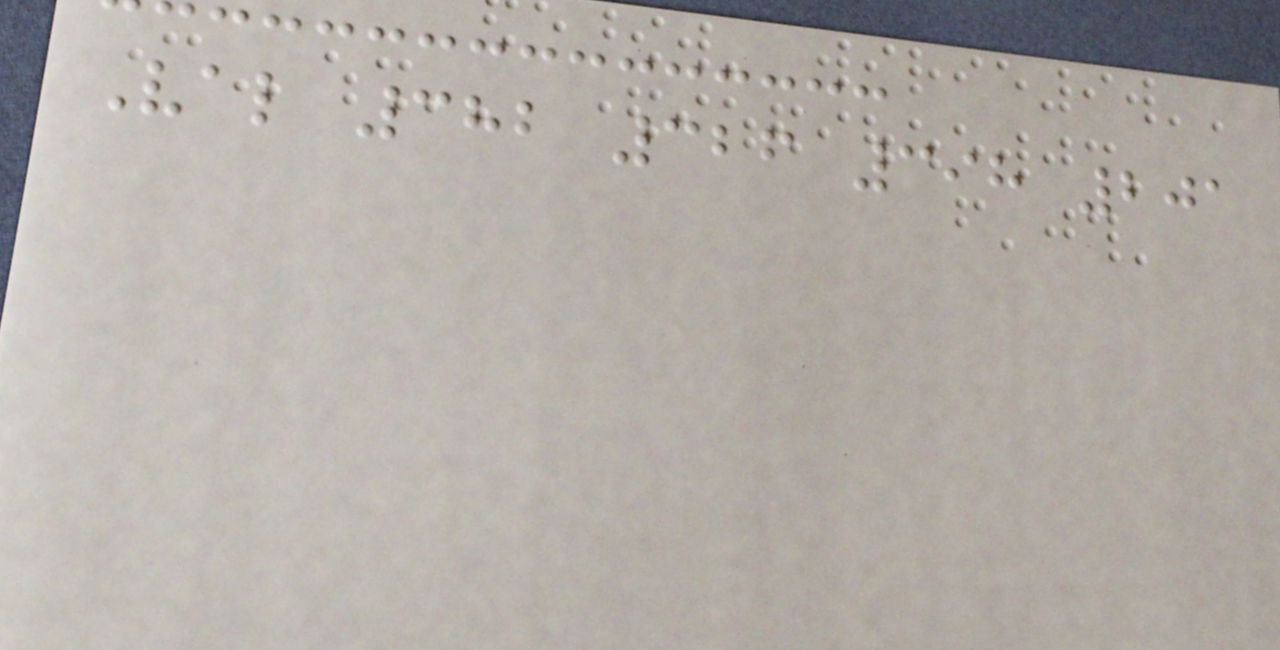Val 382 326 398 201
